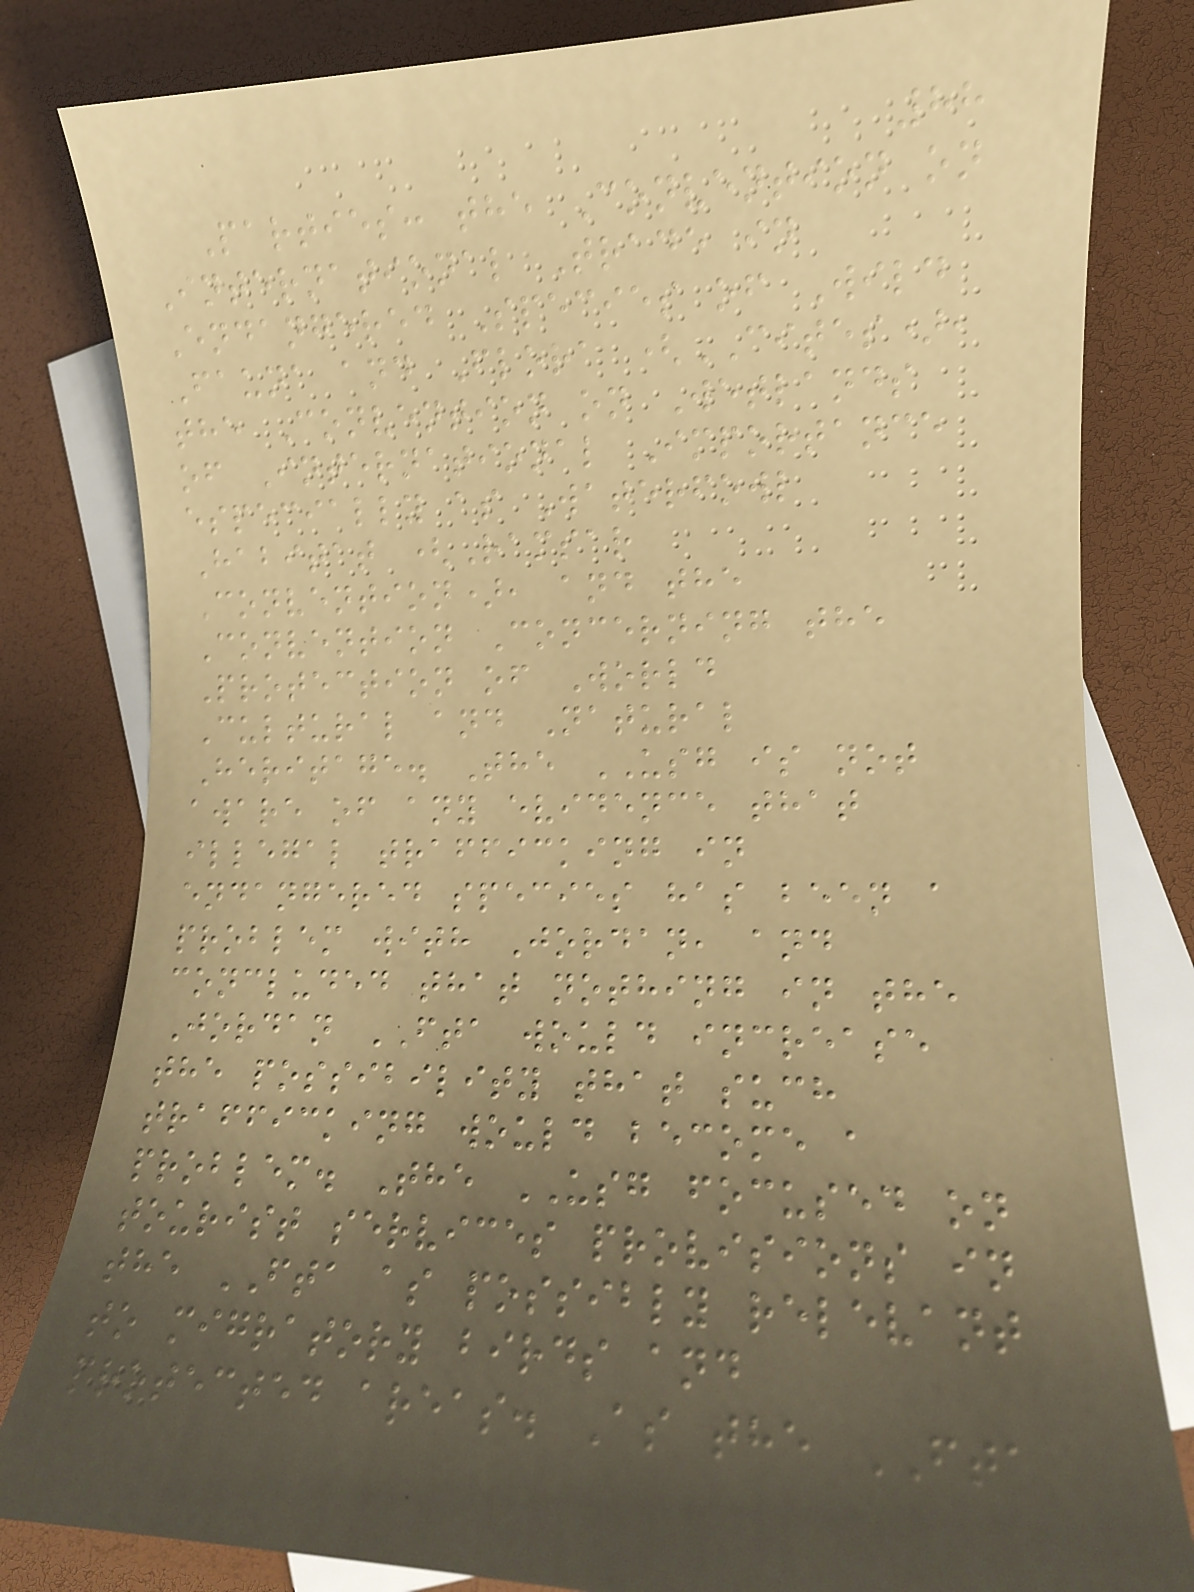88
Parties: the Convention on
International Trade in
Endangered Species of Wild
Fauna and Flora (CITES),
the Convention on Wetlands
of International Importance
especially as Waterfowl
Habitat (Ramsar
Convention), and the
Convention Concerning the
Protection of World
Cultural and Natural
Heritage. The USG is not
aware of any evidence that
illegal trafficking in
endangered species has been a
problem with Jordan, and
concluded that nothing in the
Jordan FTA would increase
the possibility that such
trafficking would become a
problem. The USG focused on
tourist services provisions in
the FTA as possibly relevant
to migratory birds and
protected areas. As the FTA
